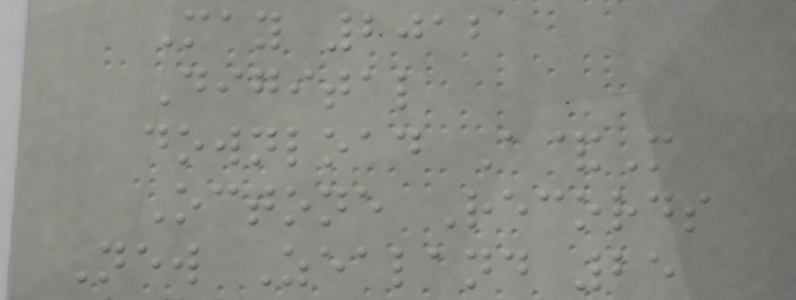May 2012
Digital
download A&M
Octone Records
New Zealand 25
